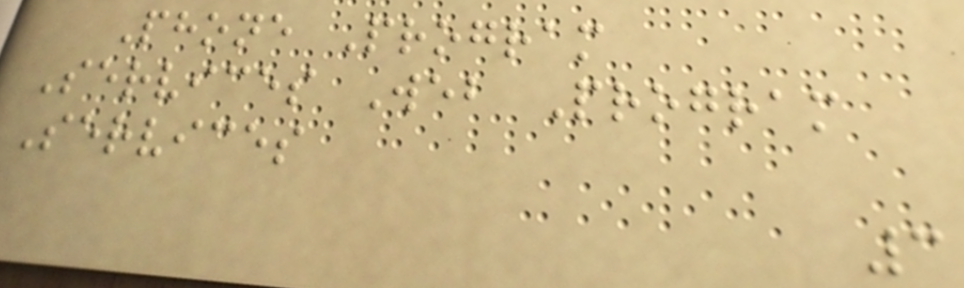Phone Program
Services Web Program
Services
3
